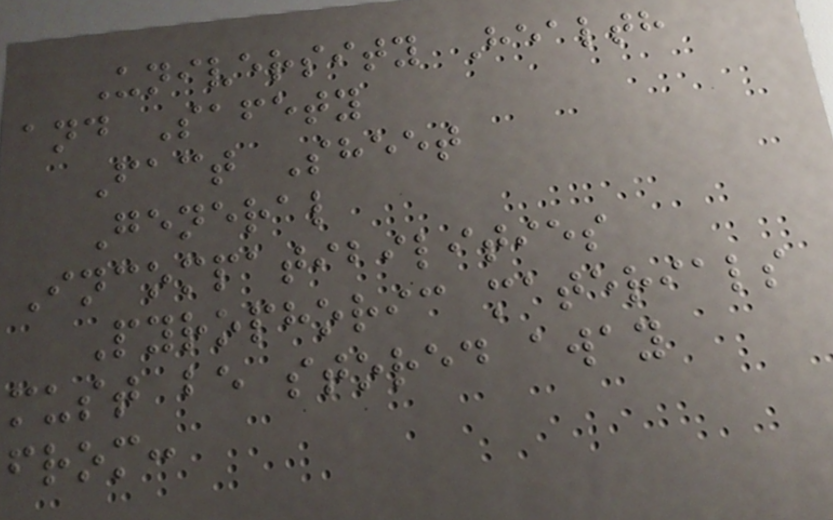University Health
and Safety
Fact Sheet
General
Incompatibilities
Pyrophoric materials
must be stored away
from:
